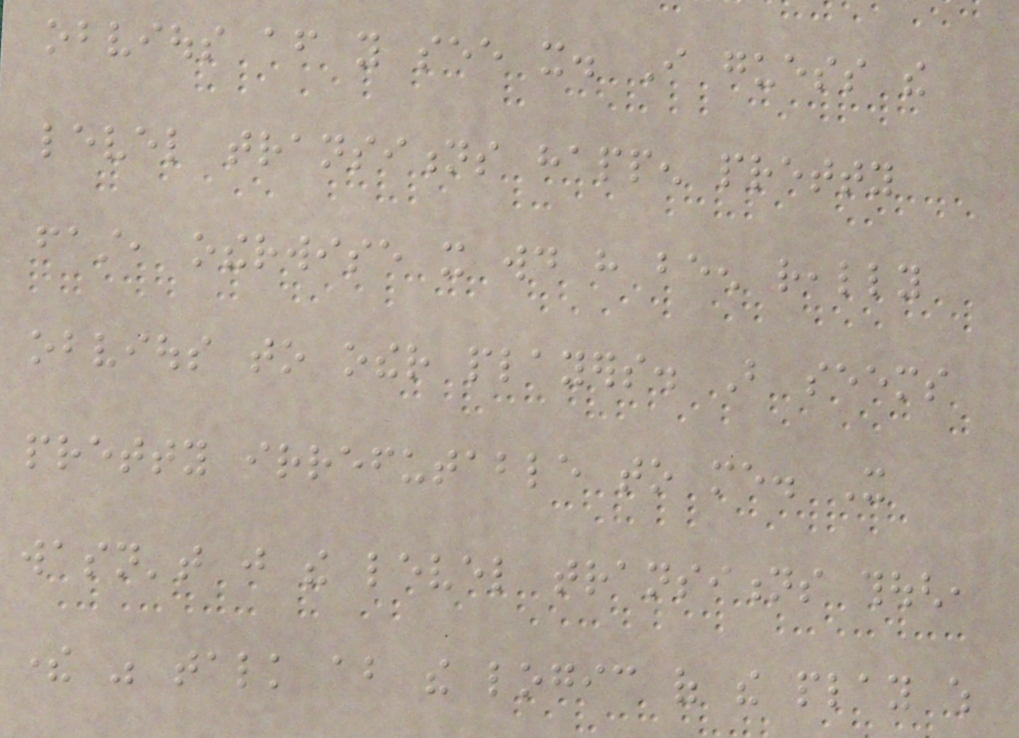obvious after you see it. I guess the
level transitions happen pretty
fast, otherwise it would have been really
obvious to other players. But seems
pretty irrefutable to me. It
wasn't just the level transitions though,
there was talk about the logic of the play which
